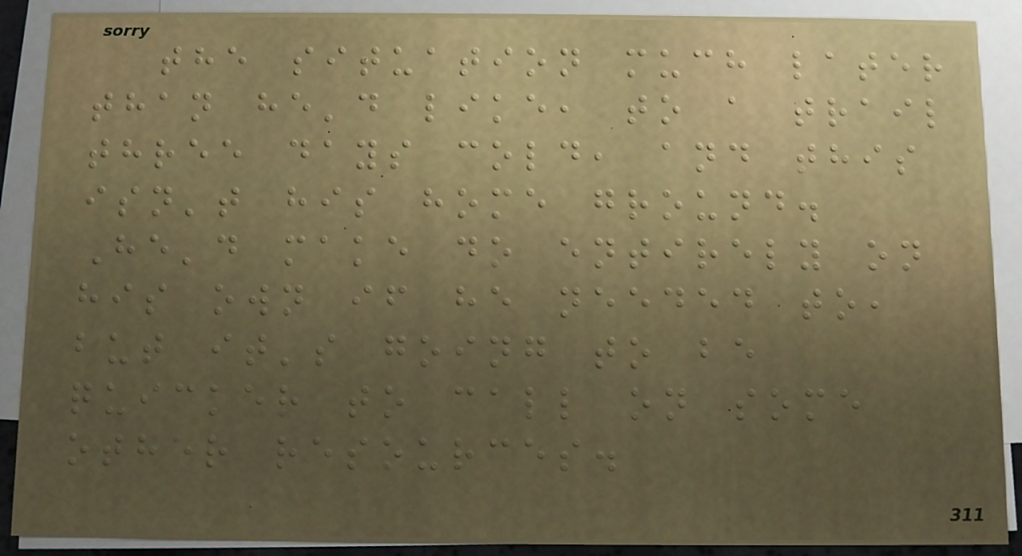the situation much later
than he'd like, to a trail
three days cold, and this
isn't his home ground.
He'd make do entirely on
his own if he needed to,
but it's going to be
quicker to call on some
other resources.
